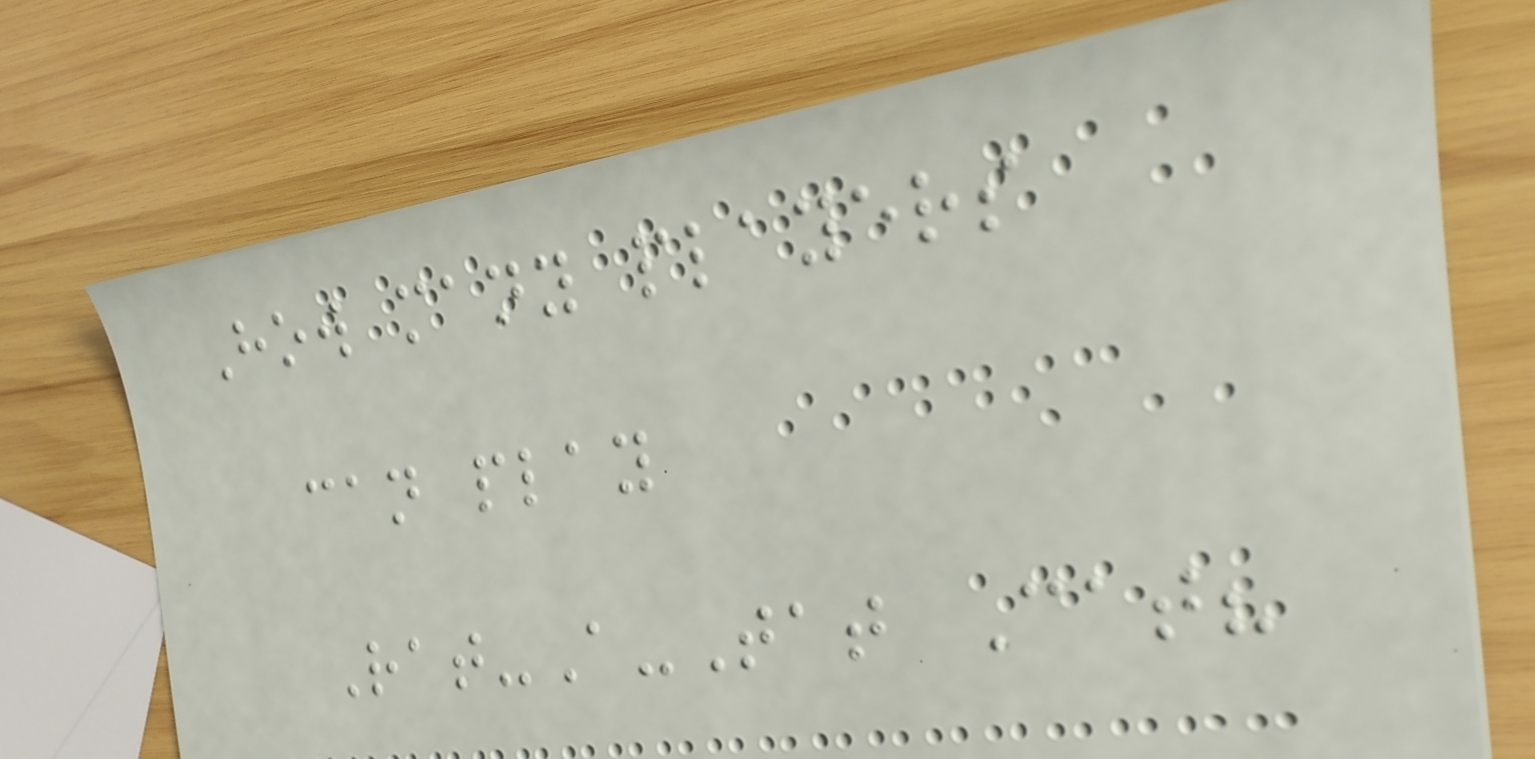How many players
can play
Rat-A-Tat Cat?
